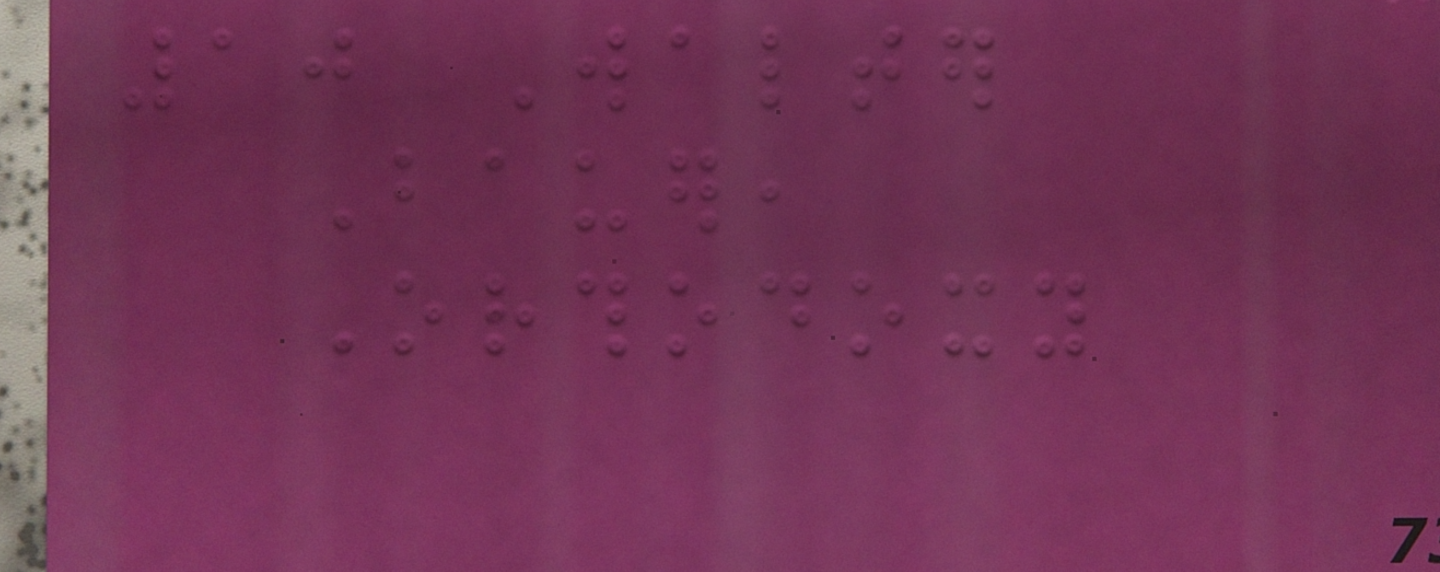10 Walter
Bauer,
Orthodoxy
